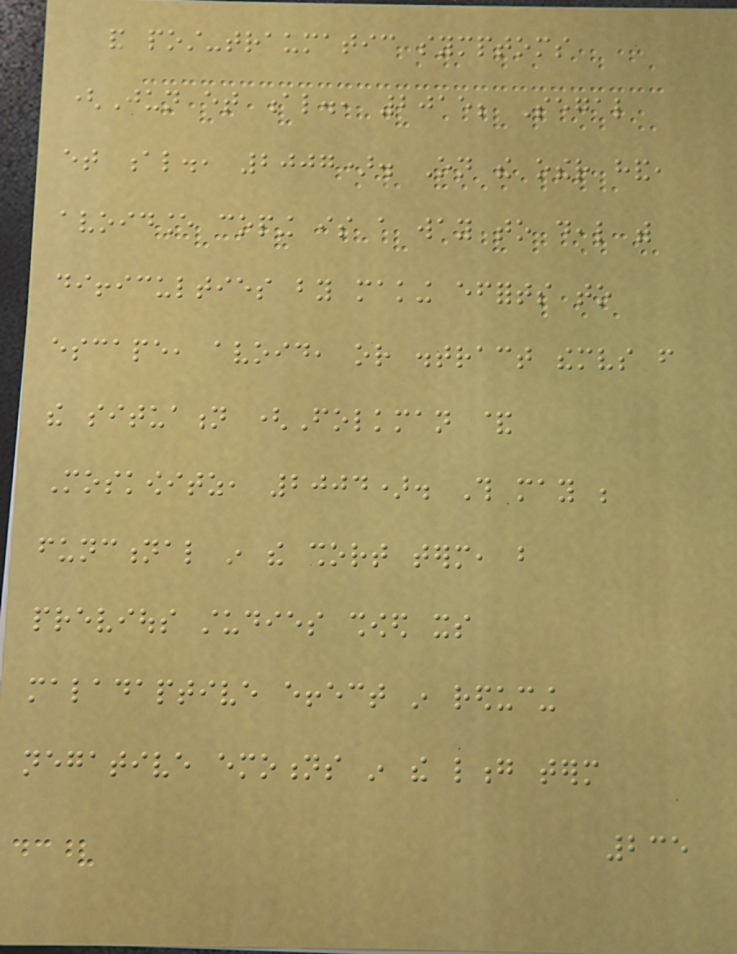and post-traumatic symptoms
(Jun et al., 2015; Segal
et al., 2007). On the other hand,
avoidance coping is a way to deal with
difficulties by making efforts to
escape, avoid, or distract themselves from
the situation (Folkman &
Moskowitz, 2004). This may be
functional in the short term, but
previous studies showed its
maladaptive effect in reducing
negative emotions in the long term
235
